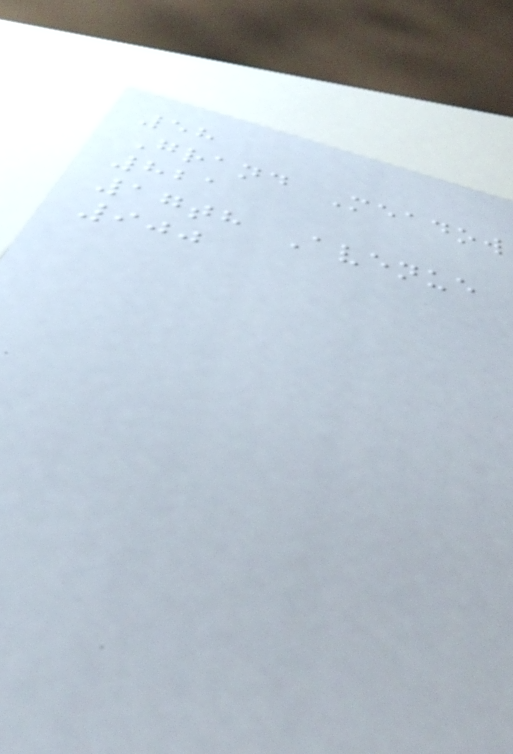58
Grand Meadow
821
17th Avenue
900
